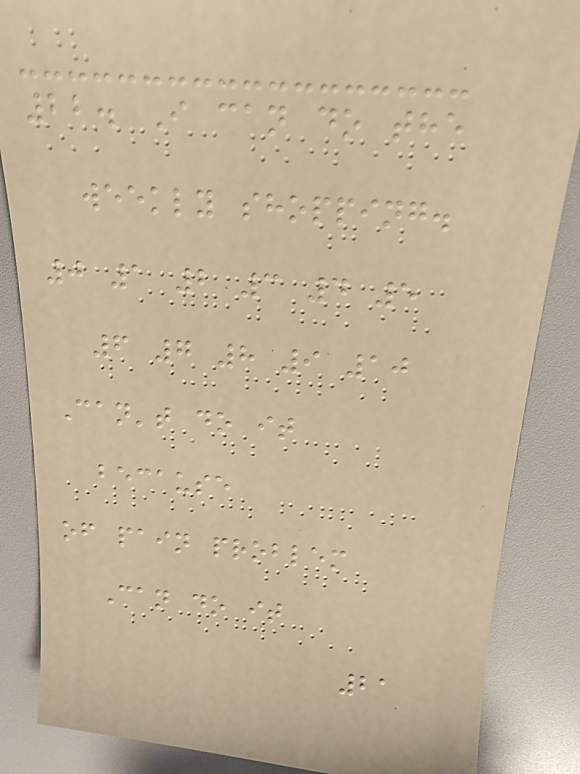22. I can do the
weekly shopping.
0 1 2 3 4 5
6 7 8 9 10
Can't do it
because
of pain problem
Can do it
21
